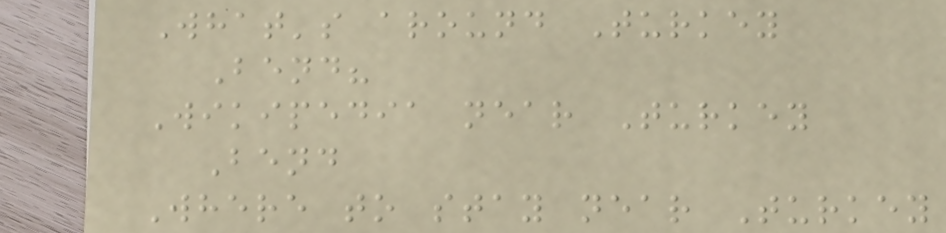What's around Turkey
Bend?
Wikipedia near Turkey
Bend
Where to stay near Turkey
